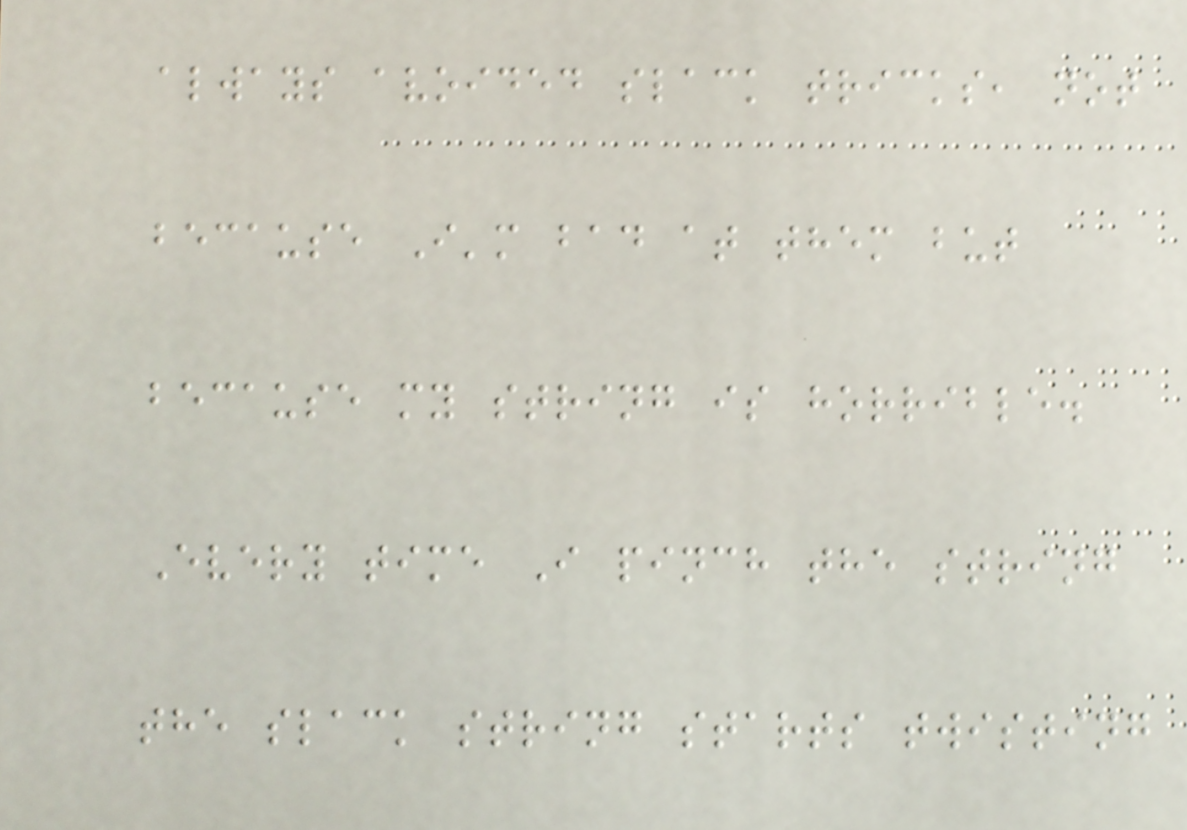always avoided slack tricks, not
because I'm bad at them but
because my string is horrible.
Every time I pinch the string
the slack string starts twisting
